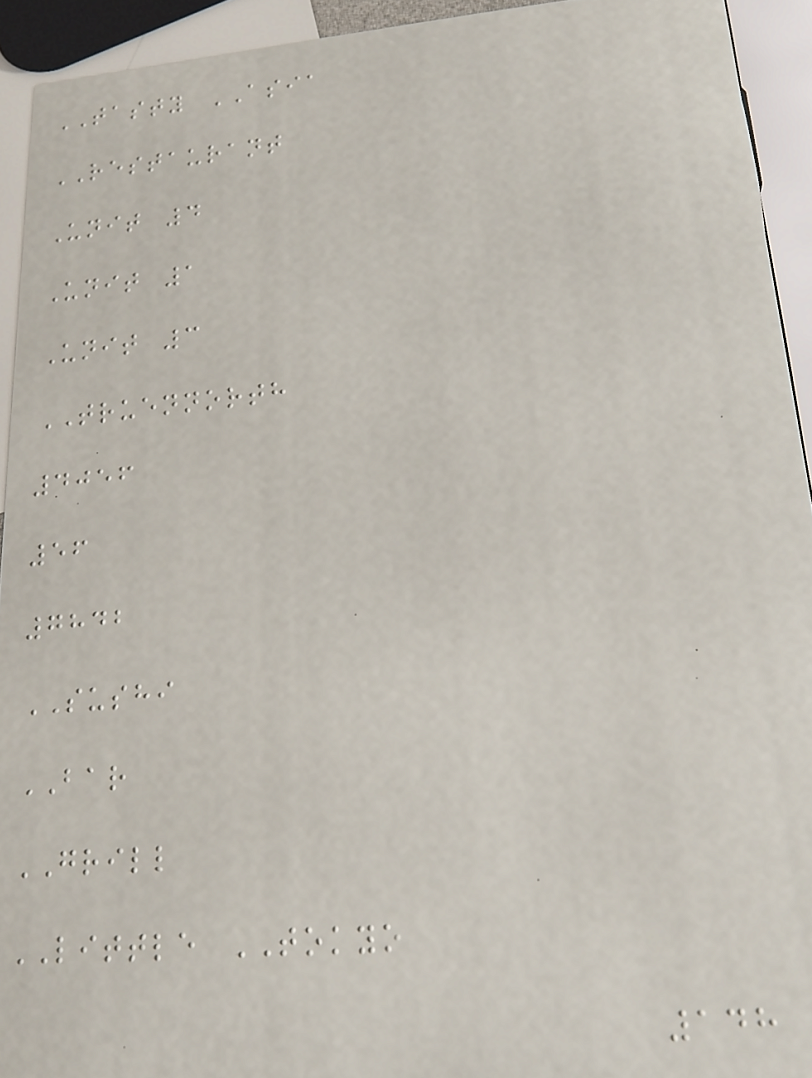TASTY ASIA
RESTAURANT
Unit 4
Unit 1
Unit 3
TRUENNORTH
4056
56
7842
SUSHI
BAR
GRILL
LITTLE TOKYO
148
